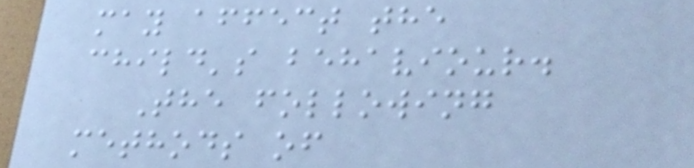may affect the
child's behaviour.
The following
methods of
